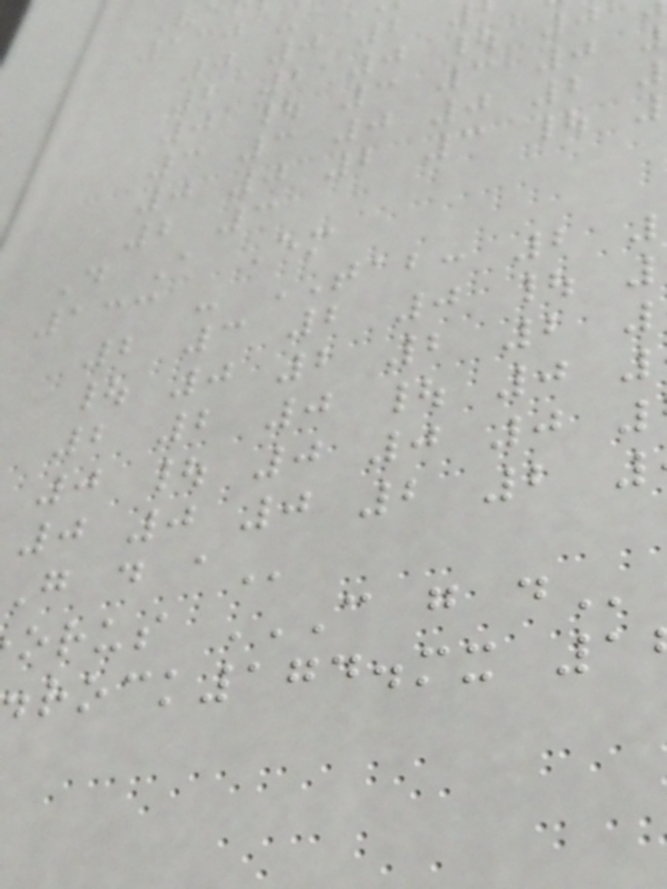0 0 2
2 2 0 | 0
0 | 3 3 0
3 3 0 0 2
0 0 2 3 |
2 3
D A Em
133 - TAB: 2
2 3 2 0 |
| 0 2 2 2
2 2 0 | 0
0 | 0 0 0
0 0 0 2 2
orus C G D
rock174.mx 1
